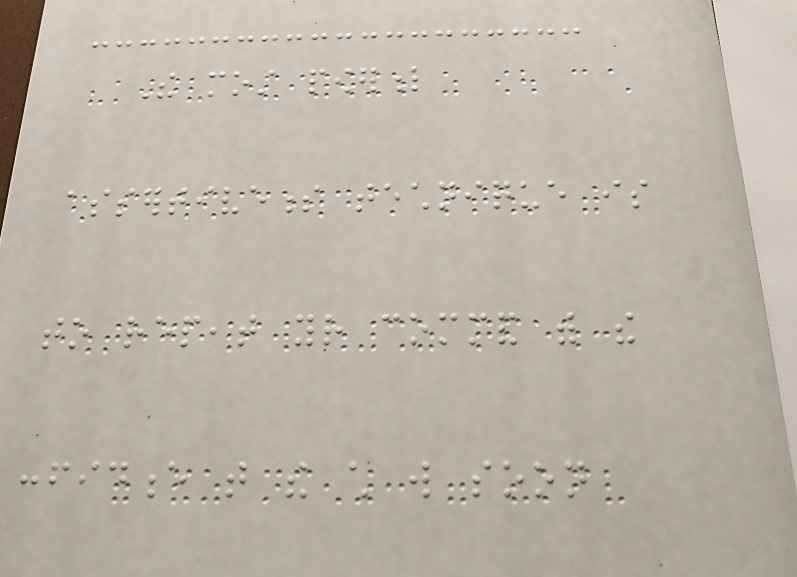The most powerful
assertiveness technique is
to repeat your command with the
confidence that the child will soon
